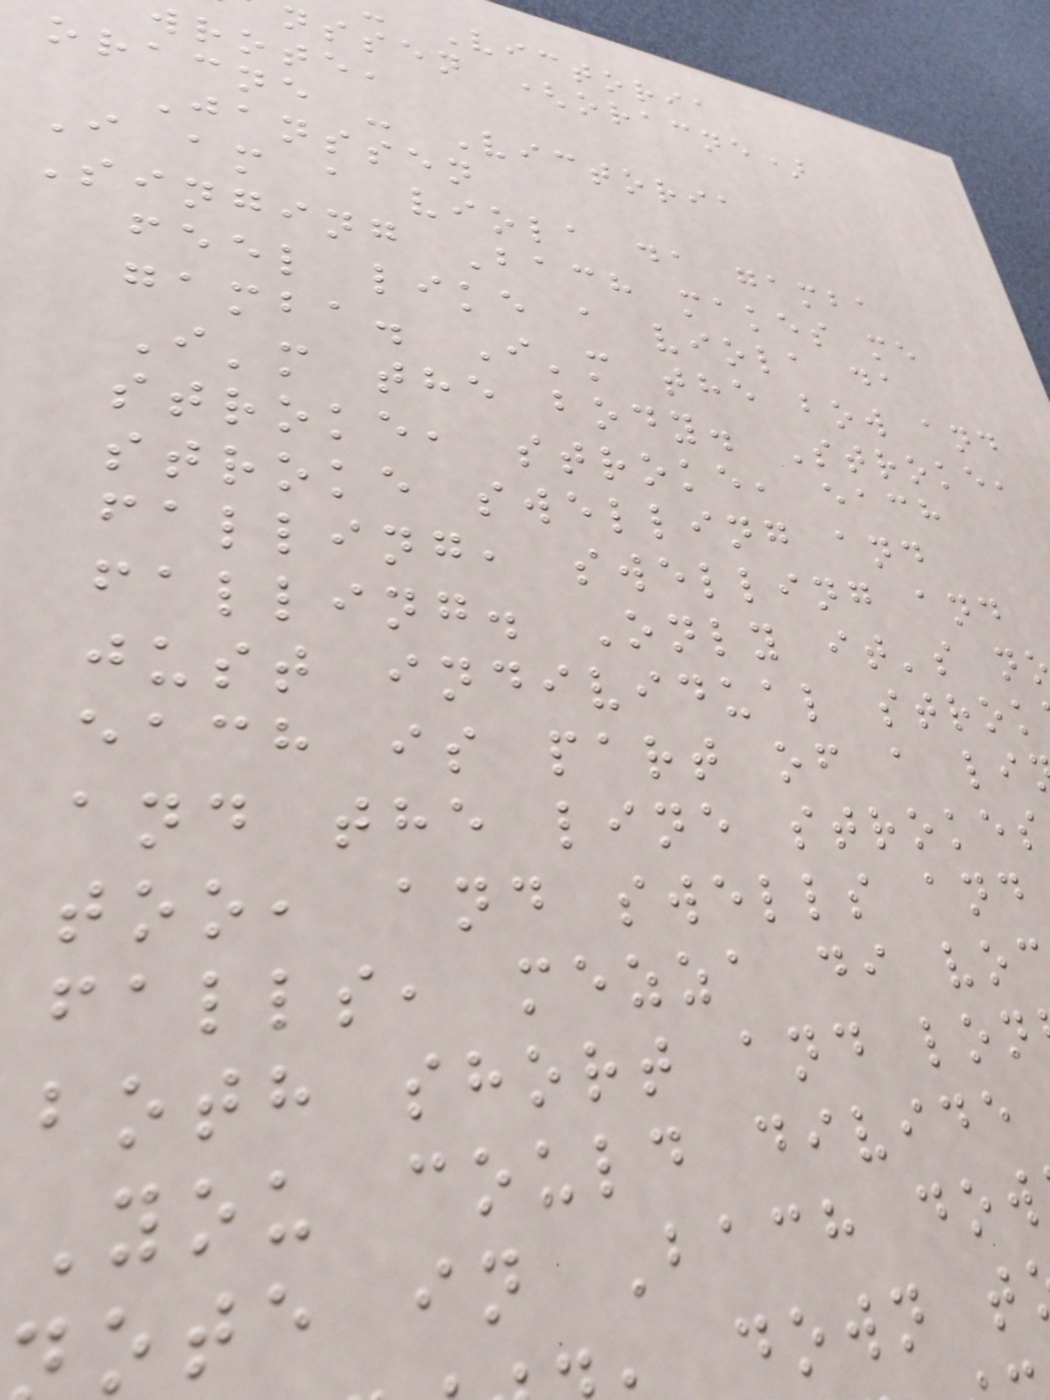Victoria
nssen (oracne)
wrote,
oracne - Victoria
Janssen
I am a viola da gamba
Singing Bach makes me
feel like a viola da
gamba. I'm the bow and
I'm the body. Stroke,
stroke, stroke, each
stroke swelling and
falling, swelling and
falling. Only it's n
just individual strok
each is part of a li
and the line strokes
too, and swells and
falls, mezza di voc
both short and lon
You could divide
ote in Bach dow
down t
